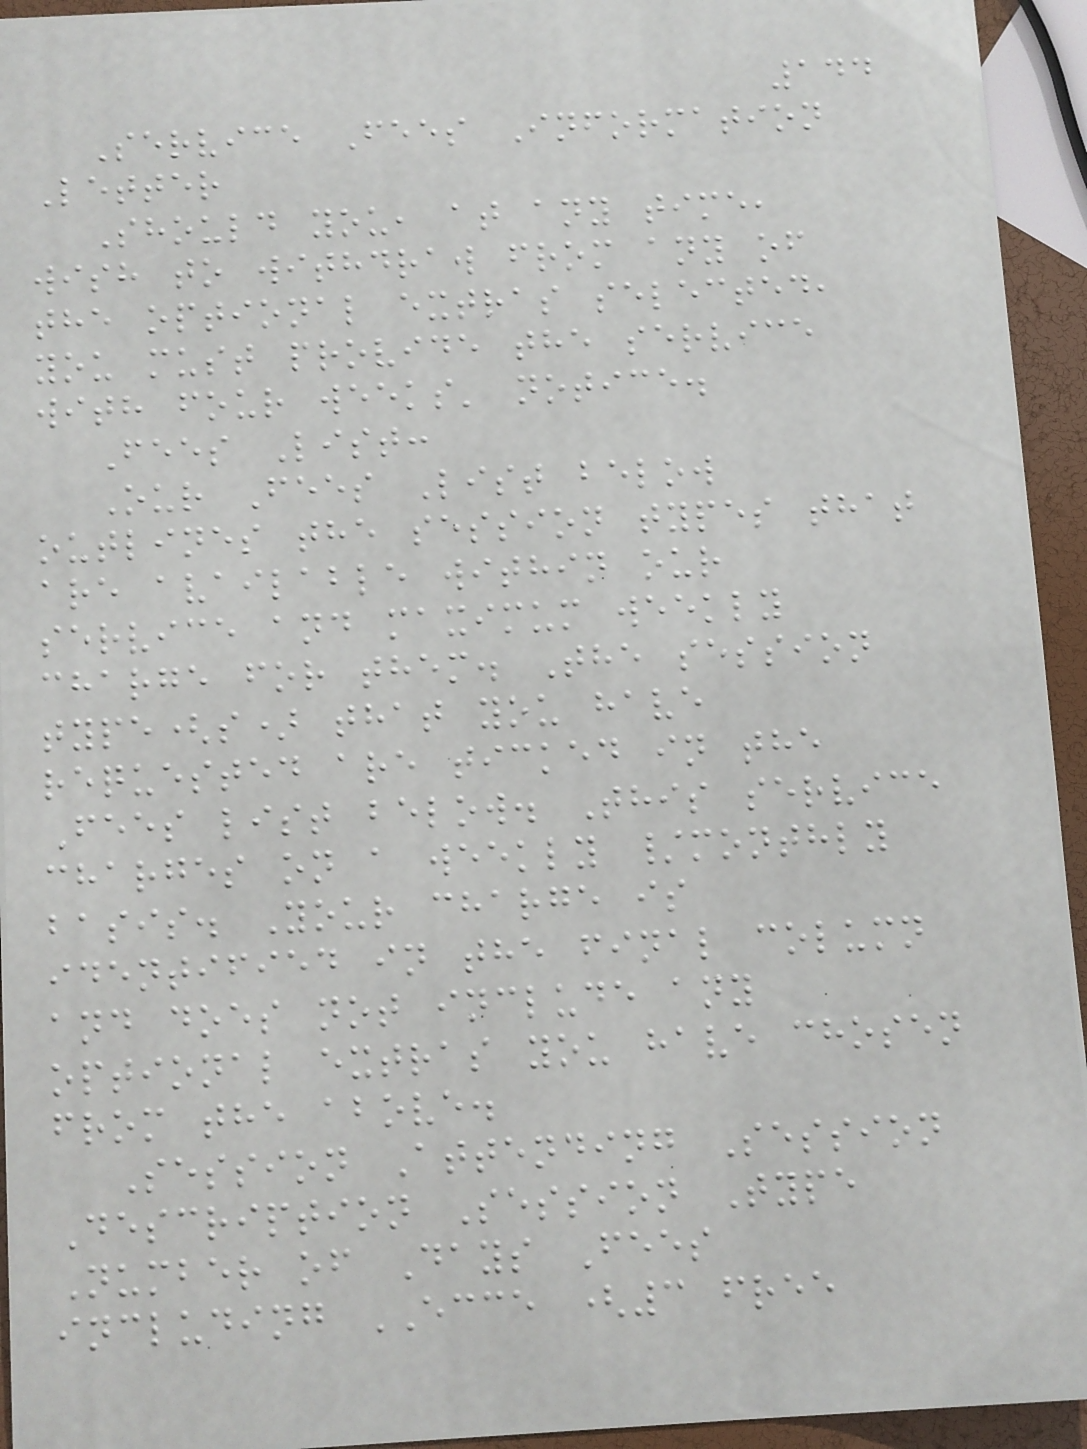144
Service Fees Information
Letter
Should you, at any time,
wish to withdraw from any of
the optional extras selected,
you must provide the service
with four weeks' notice.
Fees List:
Our Fees List below
outlines the session types that
are available within our
service and maximum weekly
charge for them. The session
type(s) that you have
requested are ticked in the
Fees list below. This service
charges on a weekly /monthly
basis. Your charge is
identified in the final column
and does not include any
optional extras you have chosen
from the above.
Session Attending Session
Description Session Type
Number of Days Fees
including ECCE (3 free
